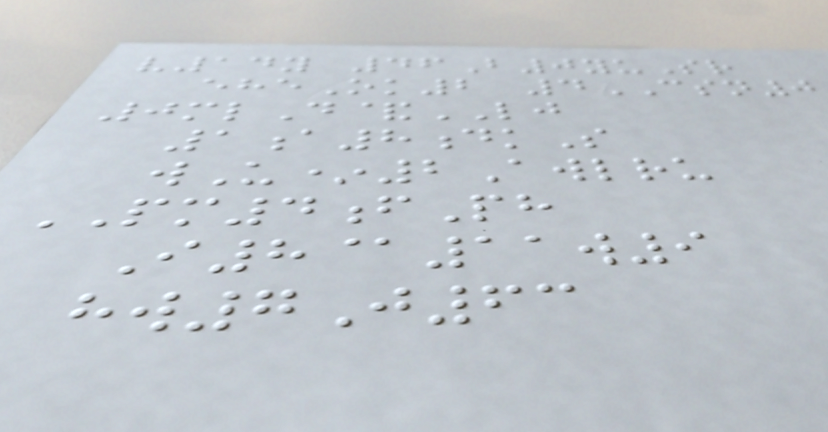v14y 46B0yuSr
eheOk2 4CSN0
0mlD&LJ
1a8dkS
wU*2Awlru
PM4fPh
I8@11w9
hw7J63
